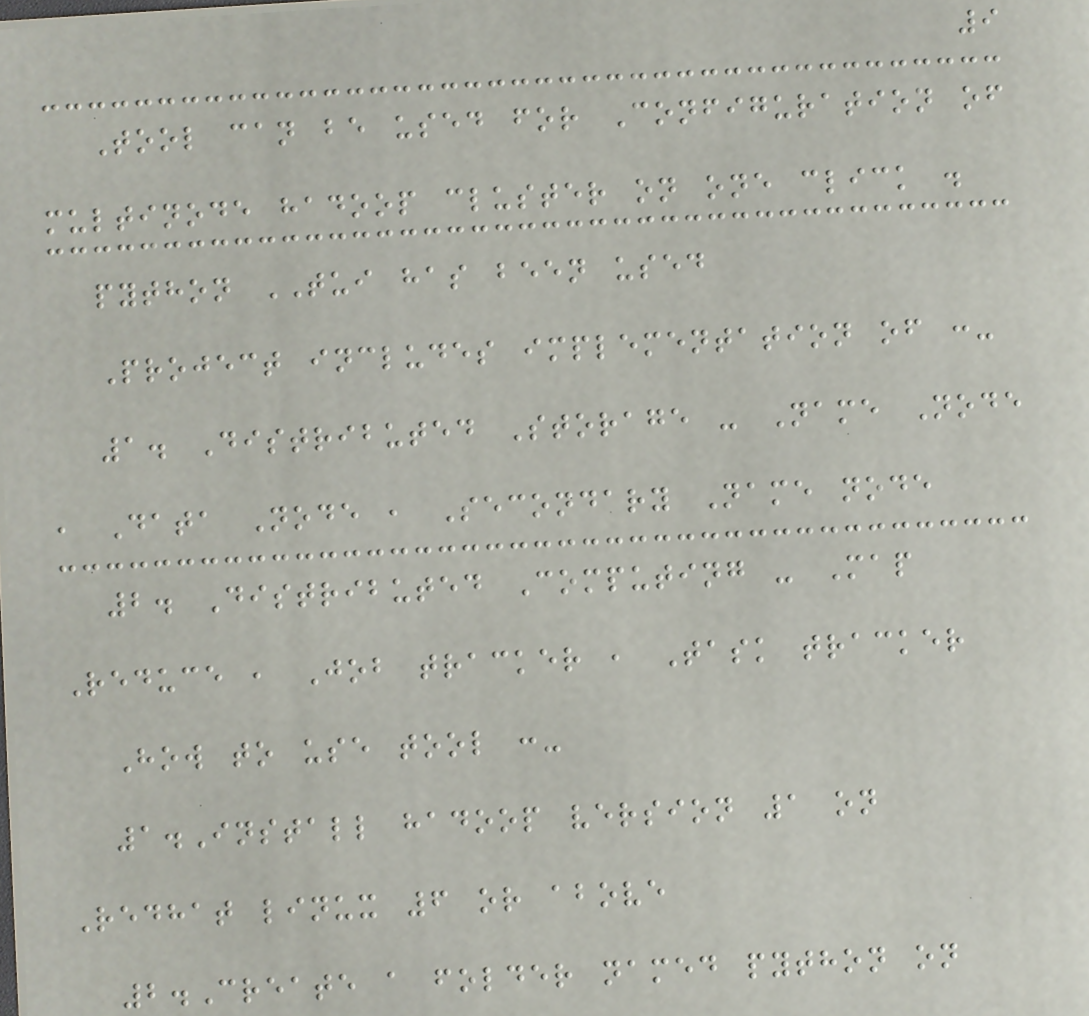9
Tool can be used for Configuration of
multinode hadoop cluster on one click .
python TUI has been used
Project includes implementation of :-
1. Distributed Storage - Name Node
, Data Node , Secondary Name node
2. Distributed Computing - Map
Reduce , Job tracker , Task tracker
How to use tool :-
1.Install hadoop version 1 on
Redhat linux 6 or above
2.Create a folder named python on
